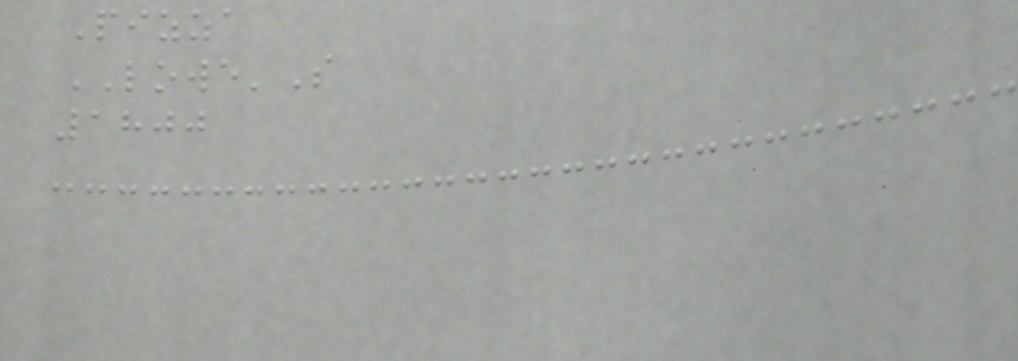Pizza
LOWE'S
1800
